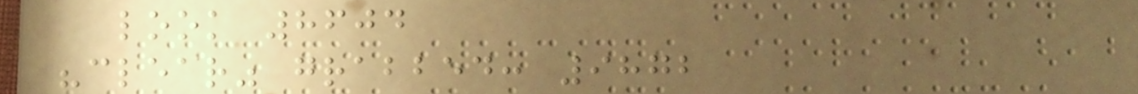look 8604
"clear" grabbed: 9872
